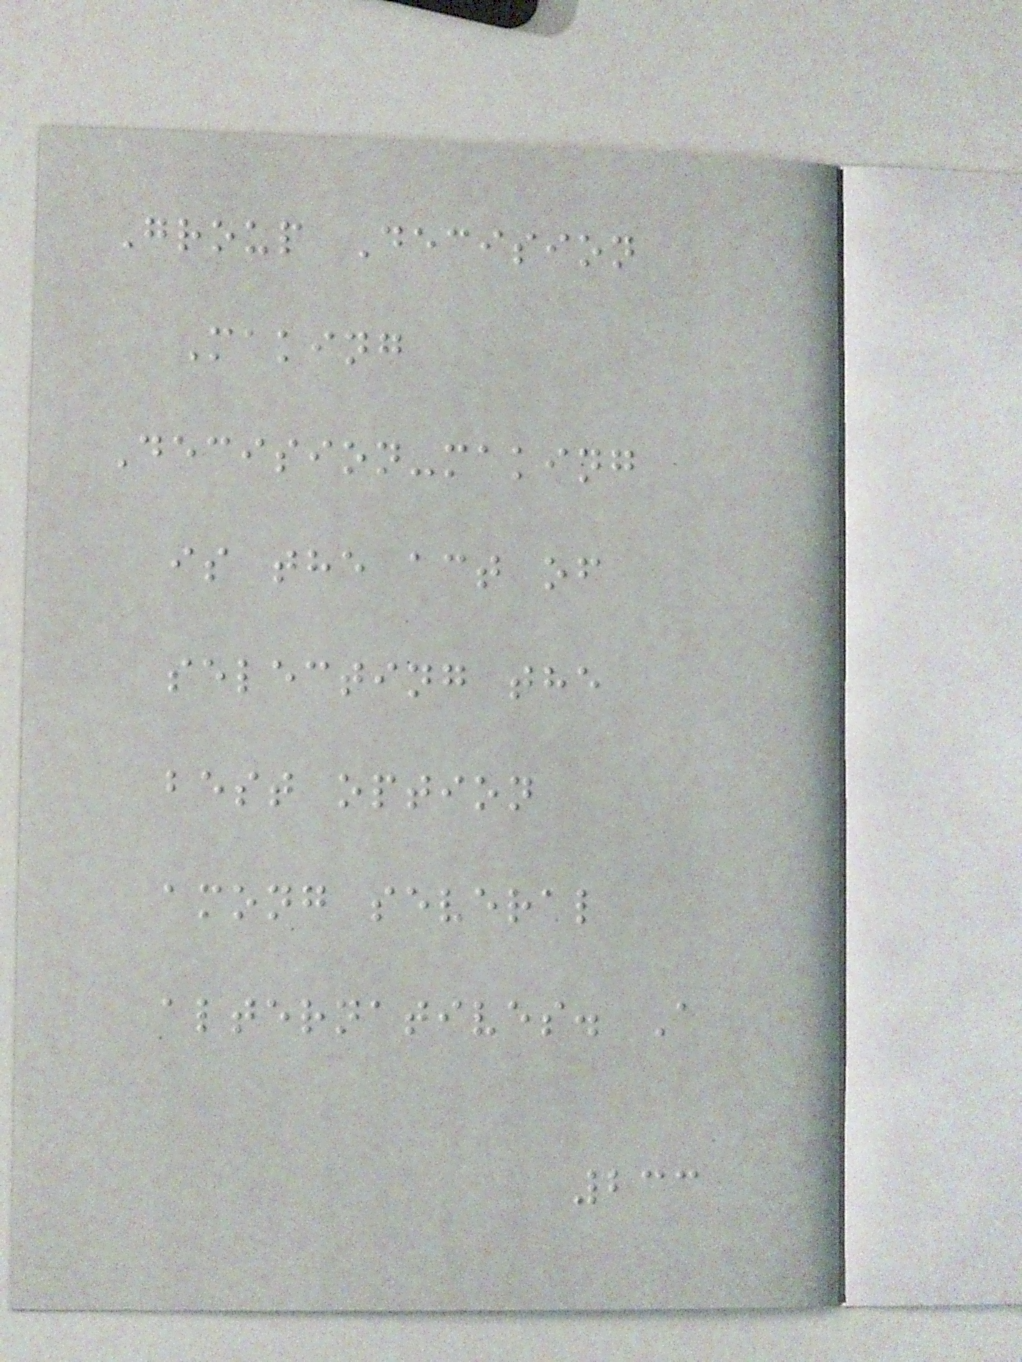Group Decision
Making
Decision-making
is the act of
selecting the
best option
among several
alternatives. A
233
